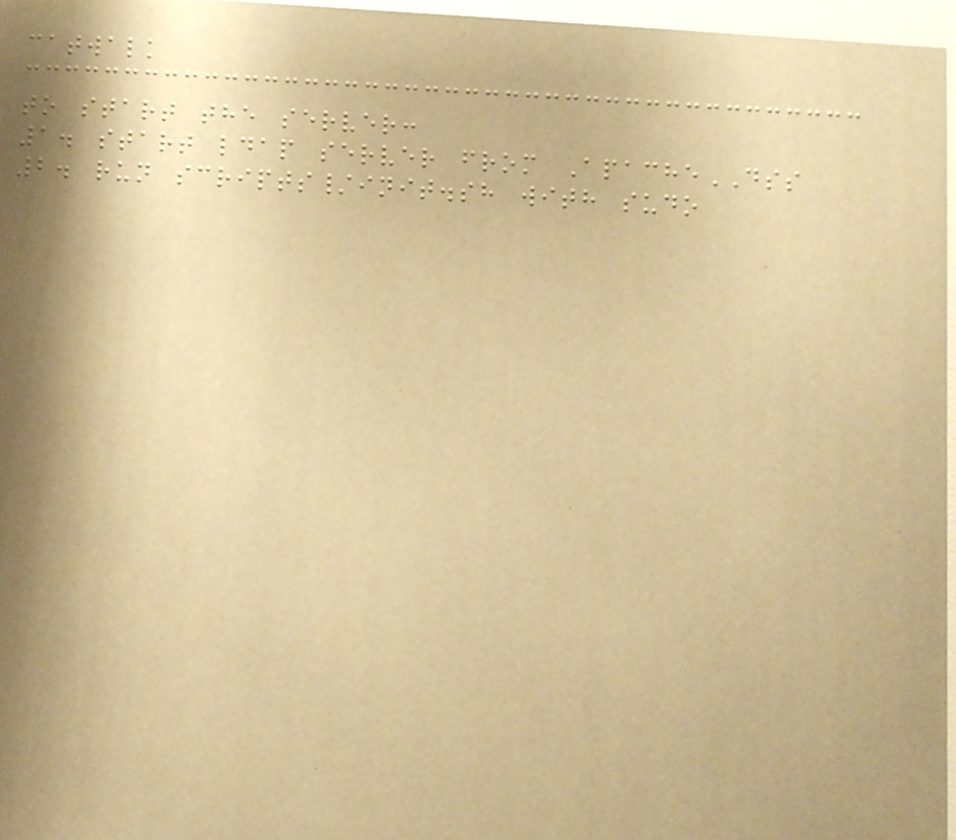catwalk
to start the server:
1. start ldap server from ApacheDSS
2. run scripts/init.sh with sudo
